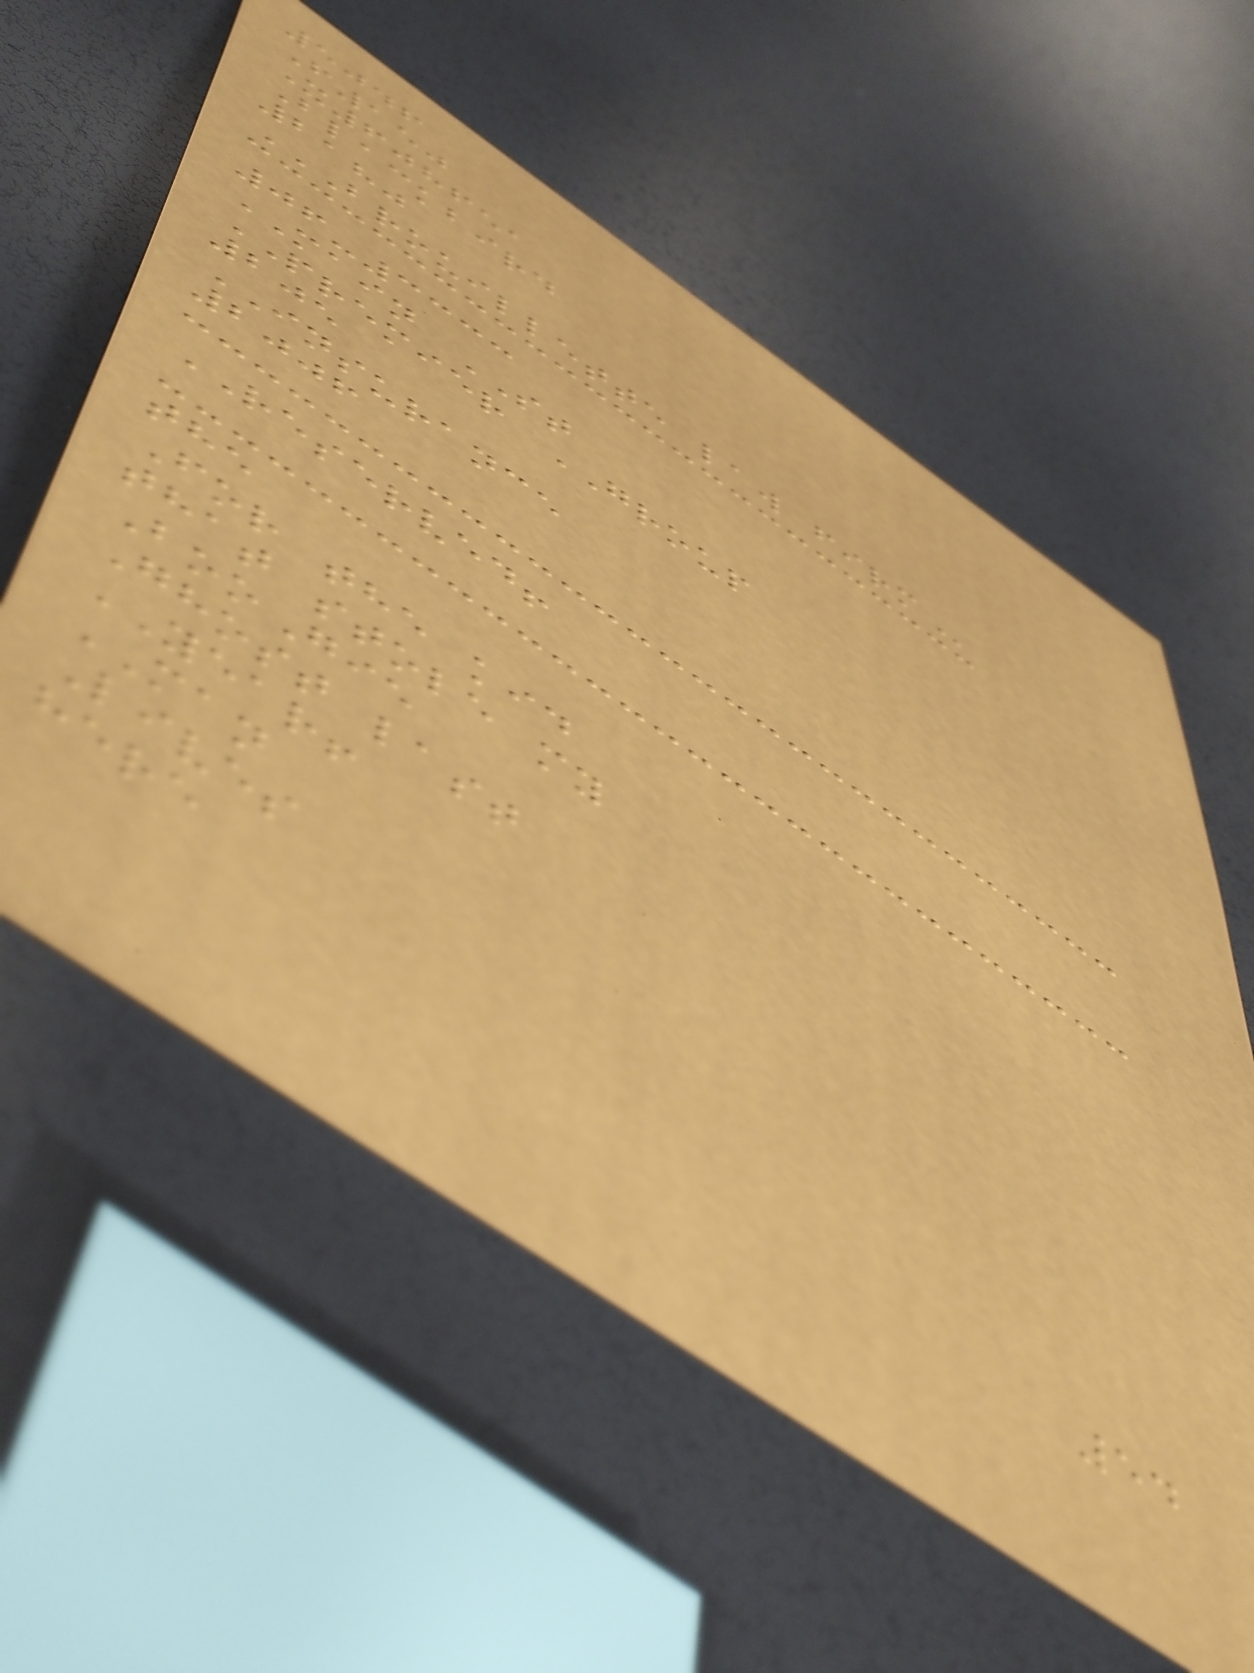5046
F150
X608651
Blackbird
2180
BROUILLETTE LAW FIRM
06-3333
MAIN ST
PREMIER GROUP
205
INSURANCE
2006
RESERVED!
the
For the kid
that stole my
BooGie
Ghost last
YEAR!
MAN
Lives
here
54
